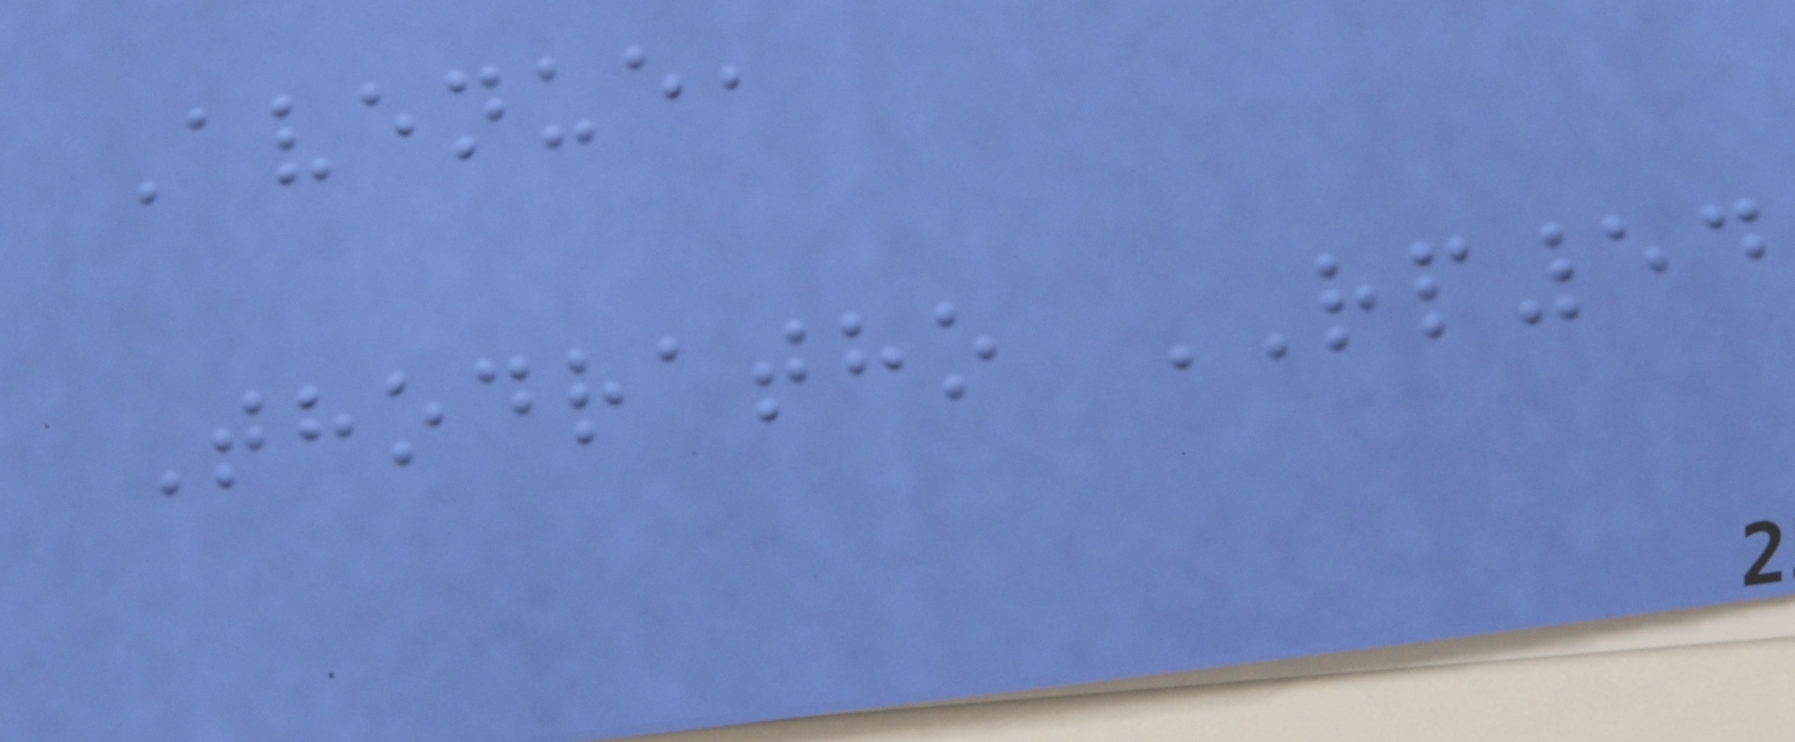Avenue,
Thodratho RP54
